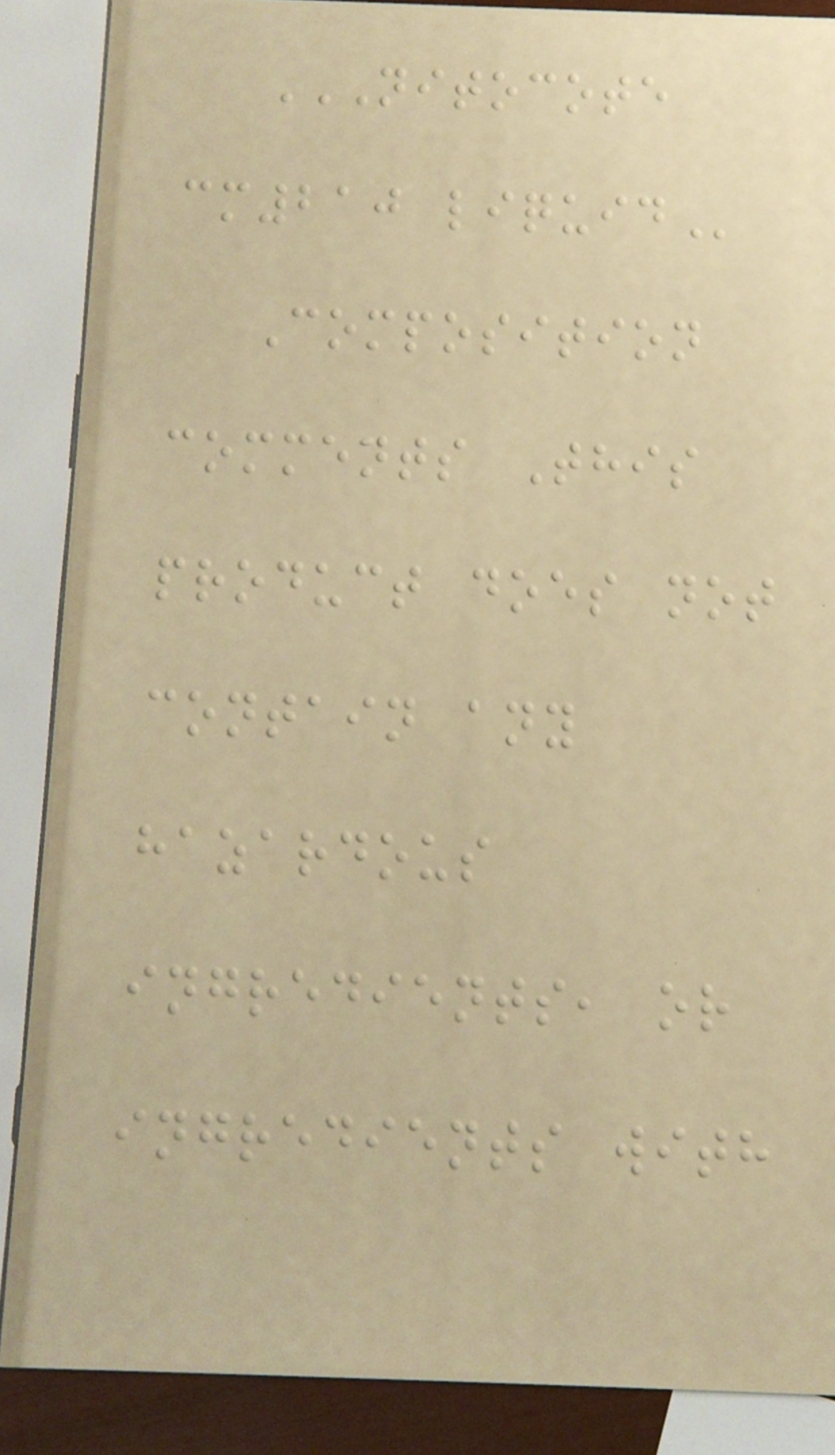NITOCOTE
CM210 LIQUID
Composition
comments This
product does not
contain any
hazardous
ingredients, or
ingredients with
